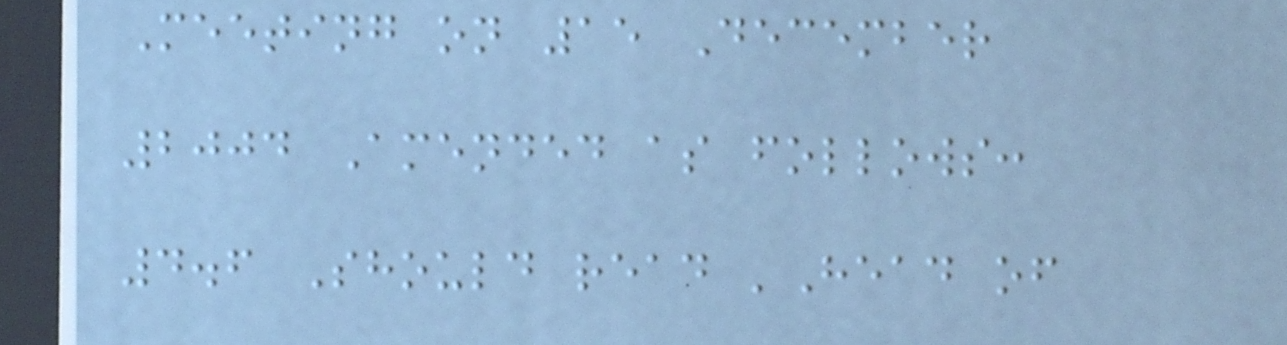Meeting on 15 December
2004 Amended as follows:
4.6 Should read 'Head of
